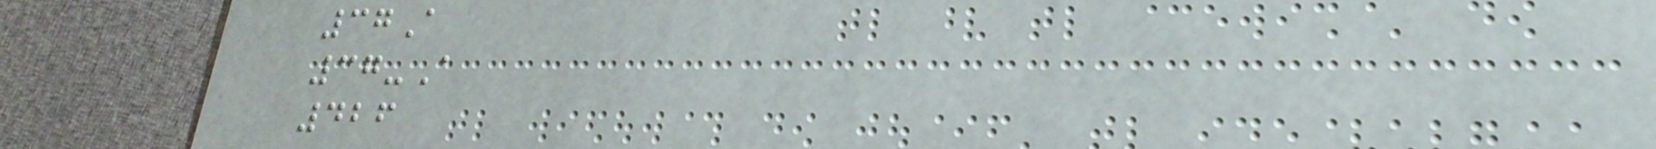37A
37-A
426
